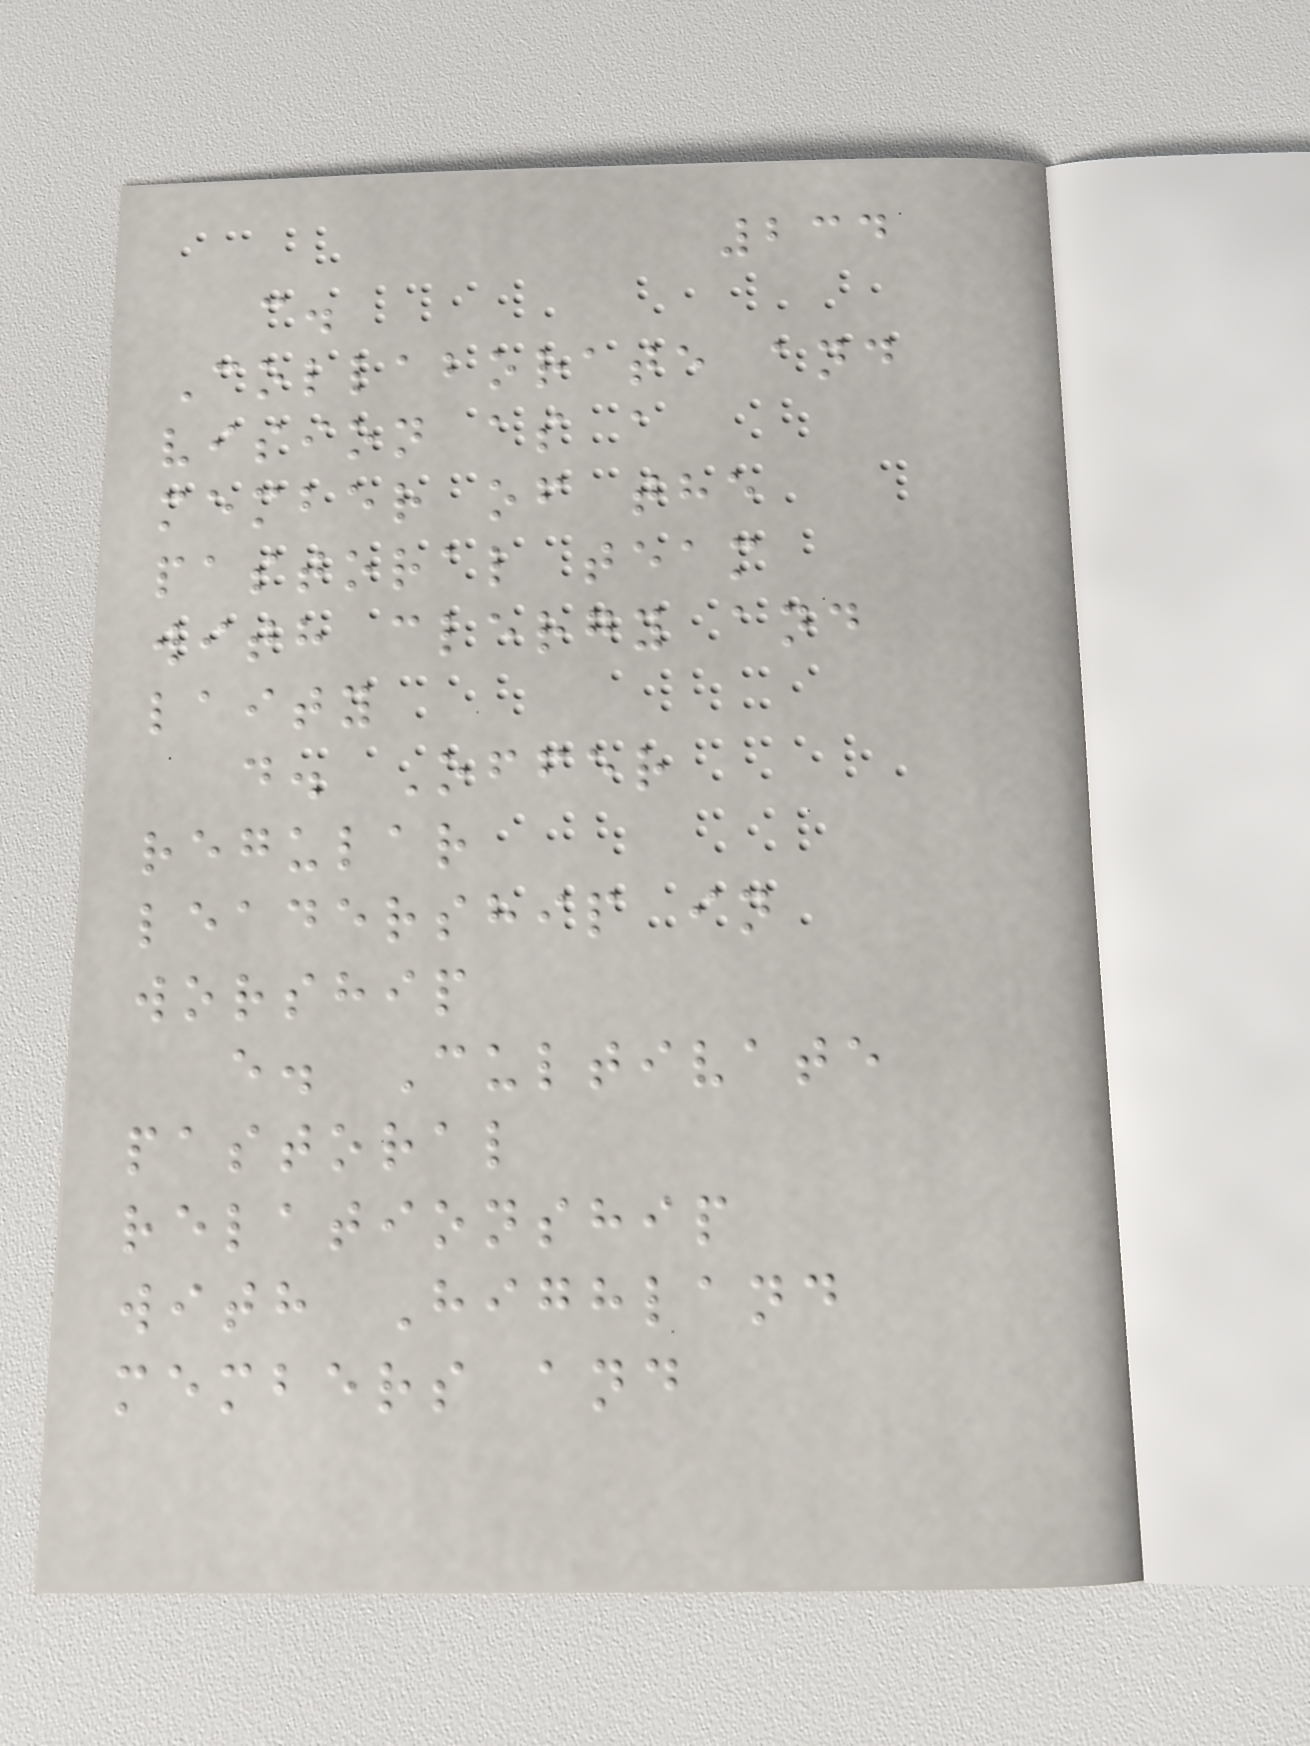234
c.
Collaborate and
vision as a
member of the
pastoral team
with clergy and
laity
d. Offer
regular
leadership in
worship
e. Cultivate
pastoral
relationship
with Highland
members and
